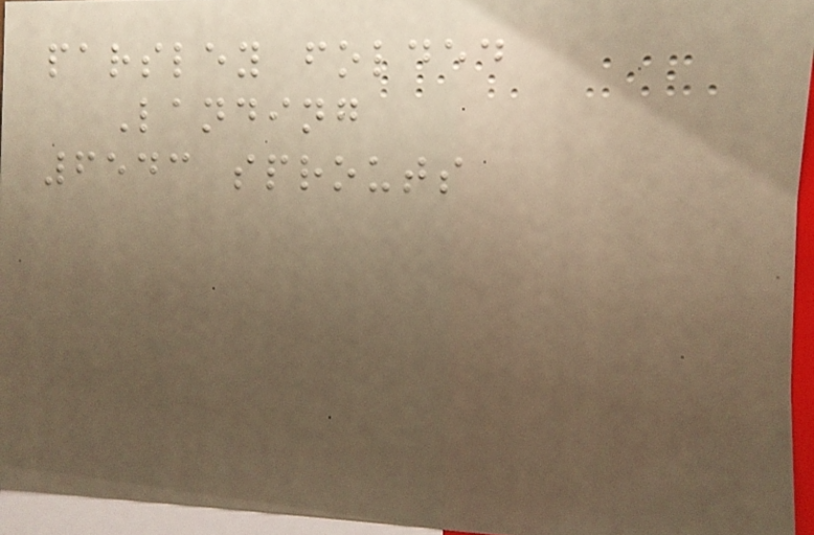parsley folded
Landing
6543 sprouts
